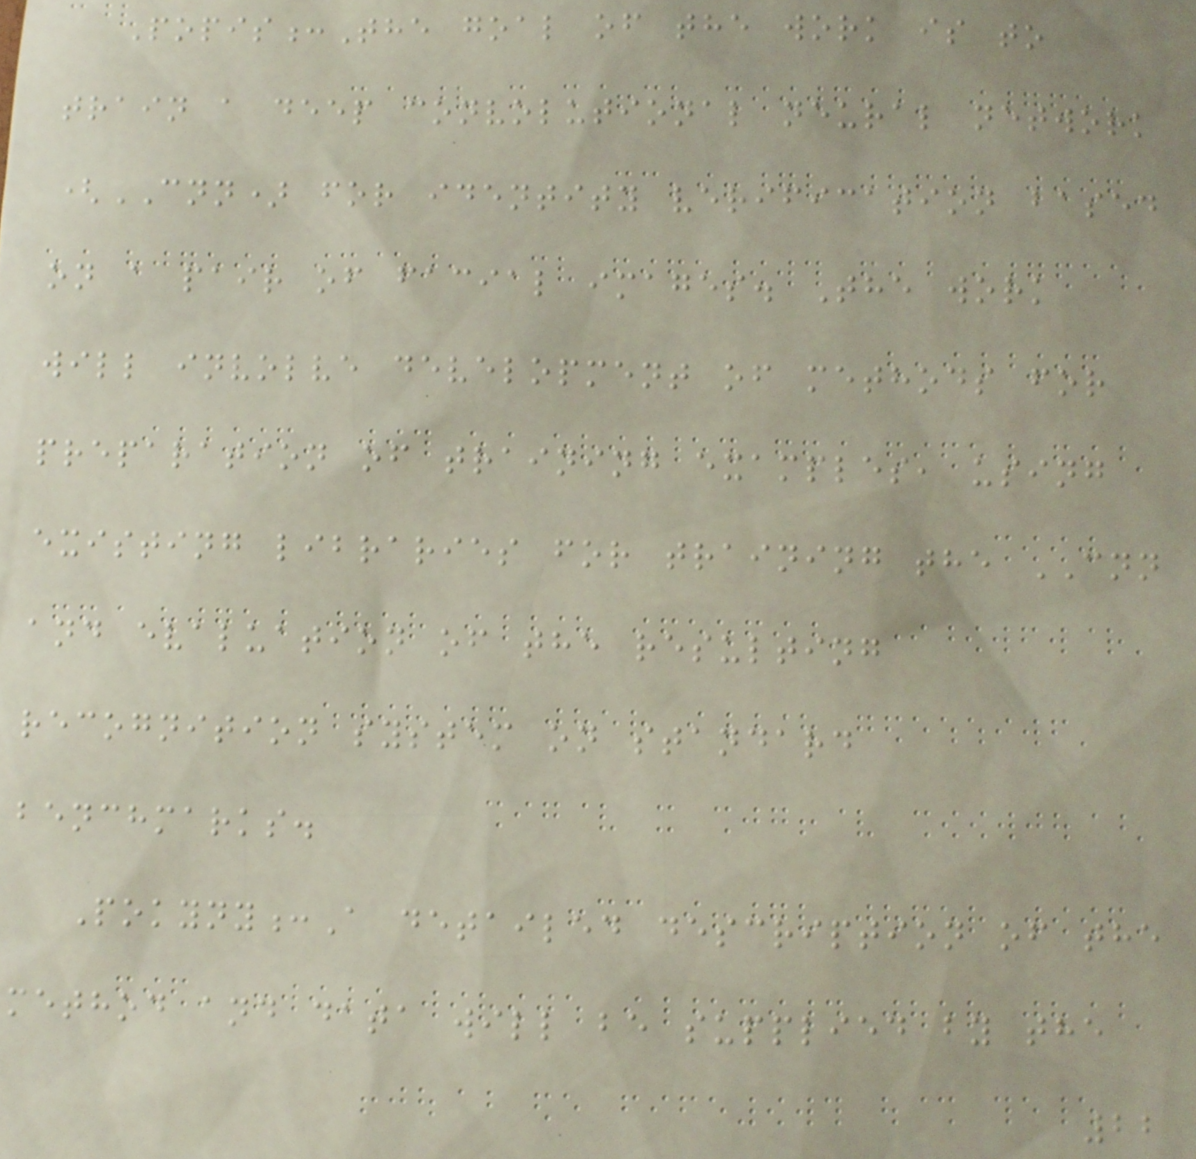Popis:The goal of the work is to
train a deep convolutional neural network
(CNN) for identity verification based
on a pair of facial images. The work
will involve development of methods for
preparation of training examples, using
existing libraries for training the CNN
and evaluation of the resulting
recognition system on standard
benchmarks.
Pokyny:A detailed description of the
method and data will be supplied by the
22
